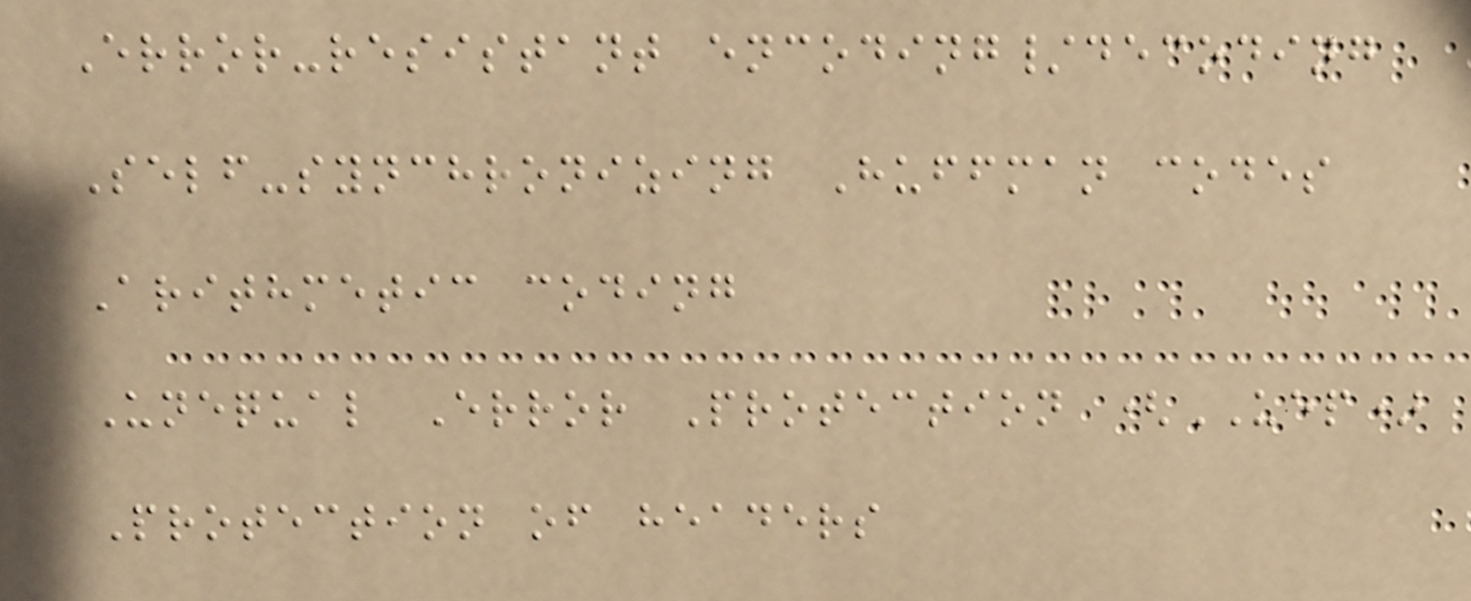Error-resistant encoding/decoding
Self-synchronizing Huffman codes
Arithmetic coding
Unequal Error Protection (UEP)
Protection of headers
